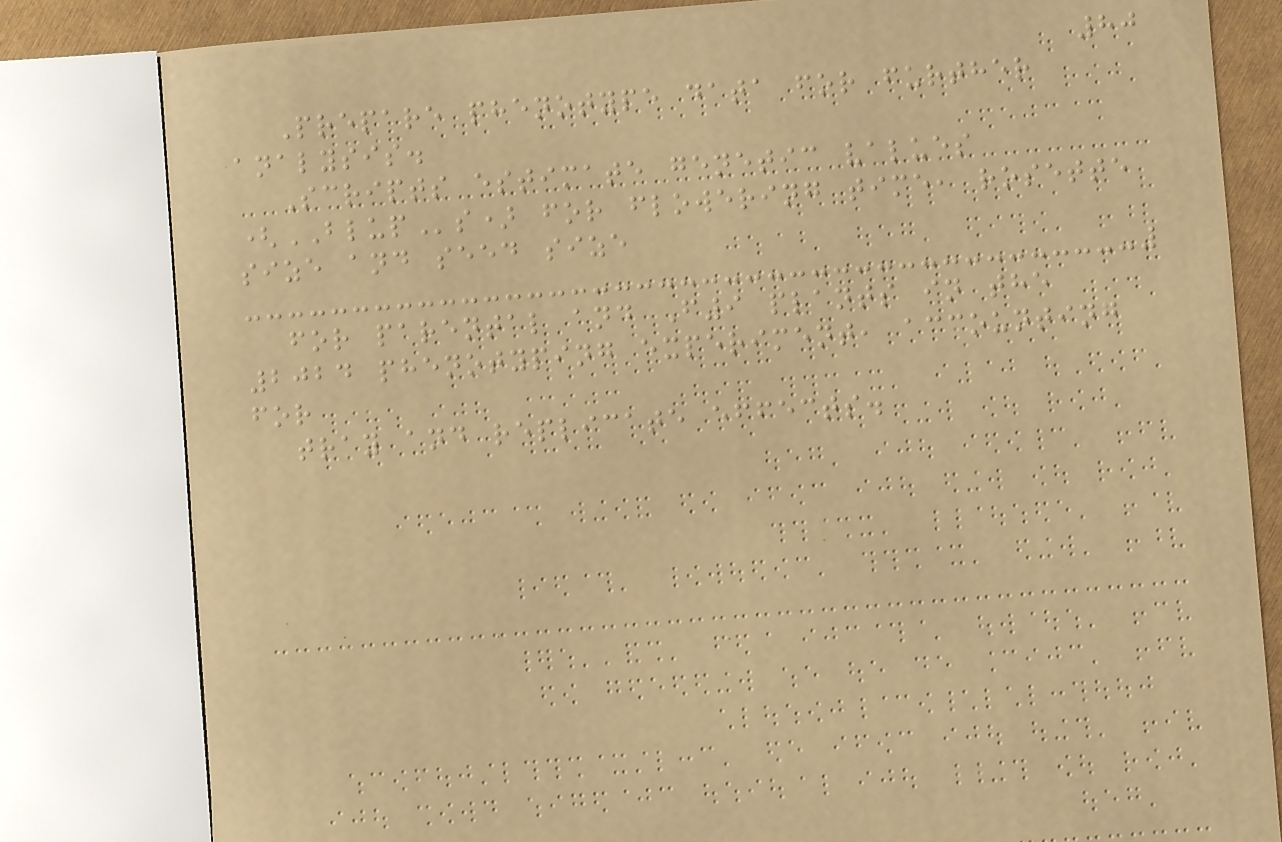80
Prepare phenotype data for further
analysis.
Scripts estimate genetic values
(BLUPs) for flowering time, rosette
size and seed size
for parental and F9 plants in the
2024 phenotyping experiment, accounting
for
tray and replicate effects.
